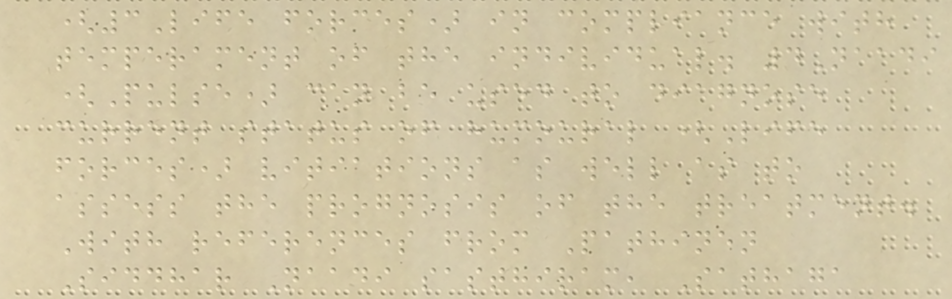(3Life forces) in compliance with
temperament of the individual. 4Naadi
(Pulse) can be used to diagnose
current status of humoural (Life
forces) vitiations as well as to
assess the prognosis of the treatment.
With references from Pathinen
Siddhar Naadi sasthiram, Sathaga
